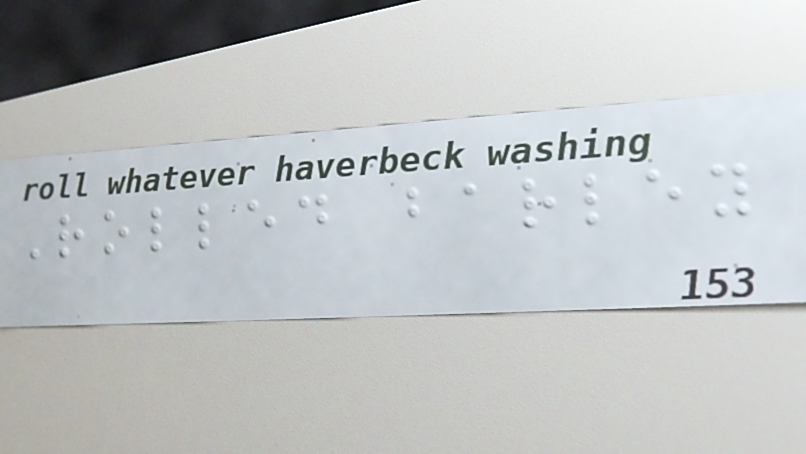Rolled barley
